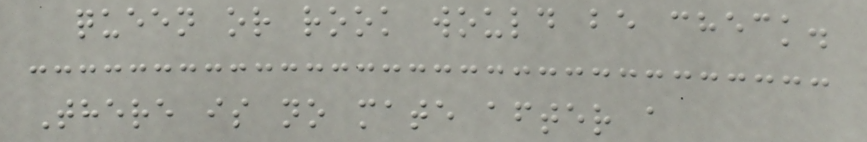queen or rook would be check.
There is no mate after a
